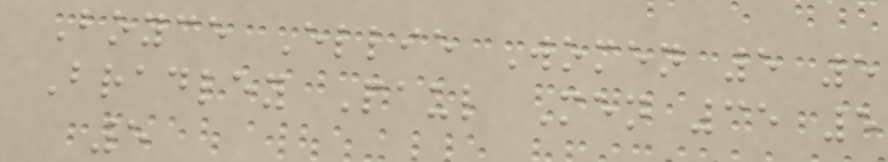Boyce Ellie Women 5 5
Bradley Paul Men 35 5
5
